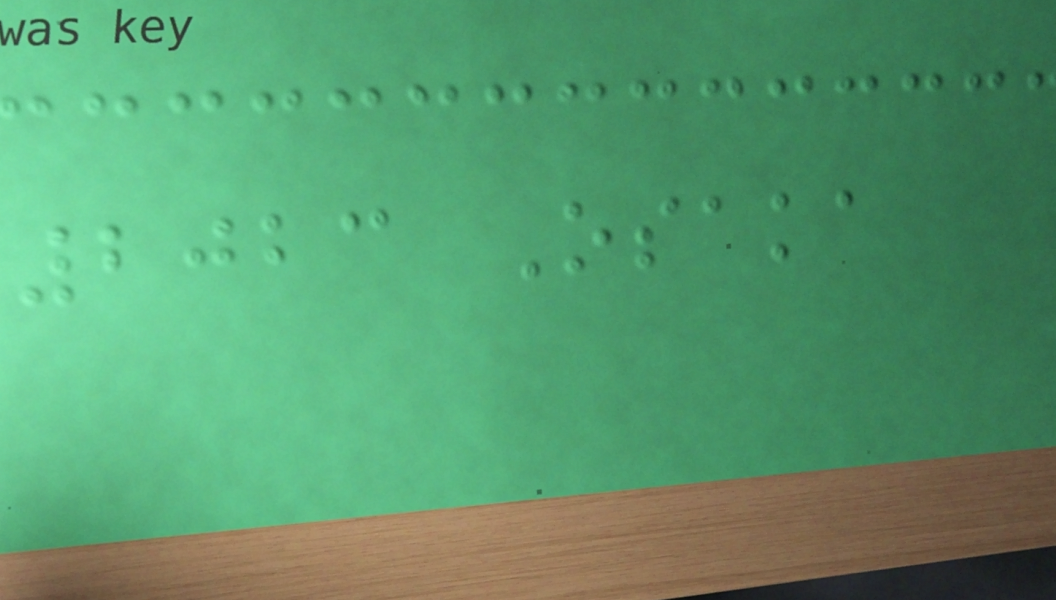2023 Osaka
